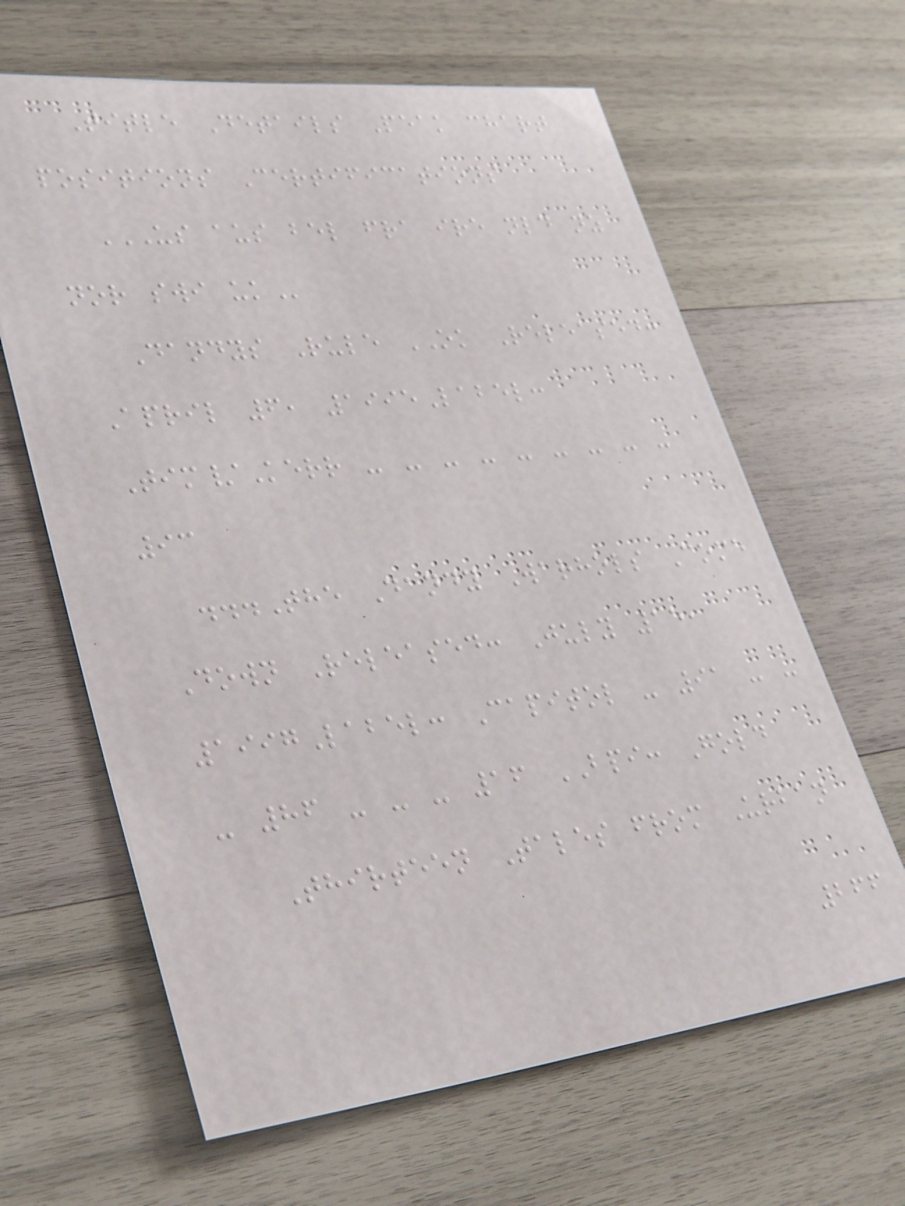Title Details Peak chart
positions Certifications
US AUS BEL FRA IRE NLD NZ
NOR SWI UK
Dandys Rule OK Released:
April 6, 1995Label:
Tim/Kerr - - - - - - - - -
93
...The Dandy Warhols Come
Down Released: July 15,
1997Label: Capitol - 91 - -
- 86 - - - 16 BPI: Gold
Thirteen Tales from Urban
266
